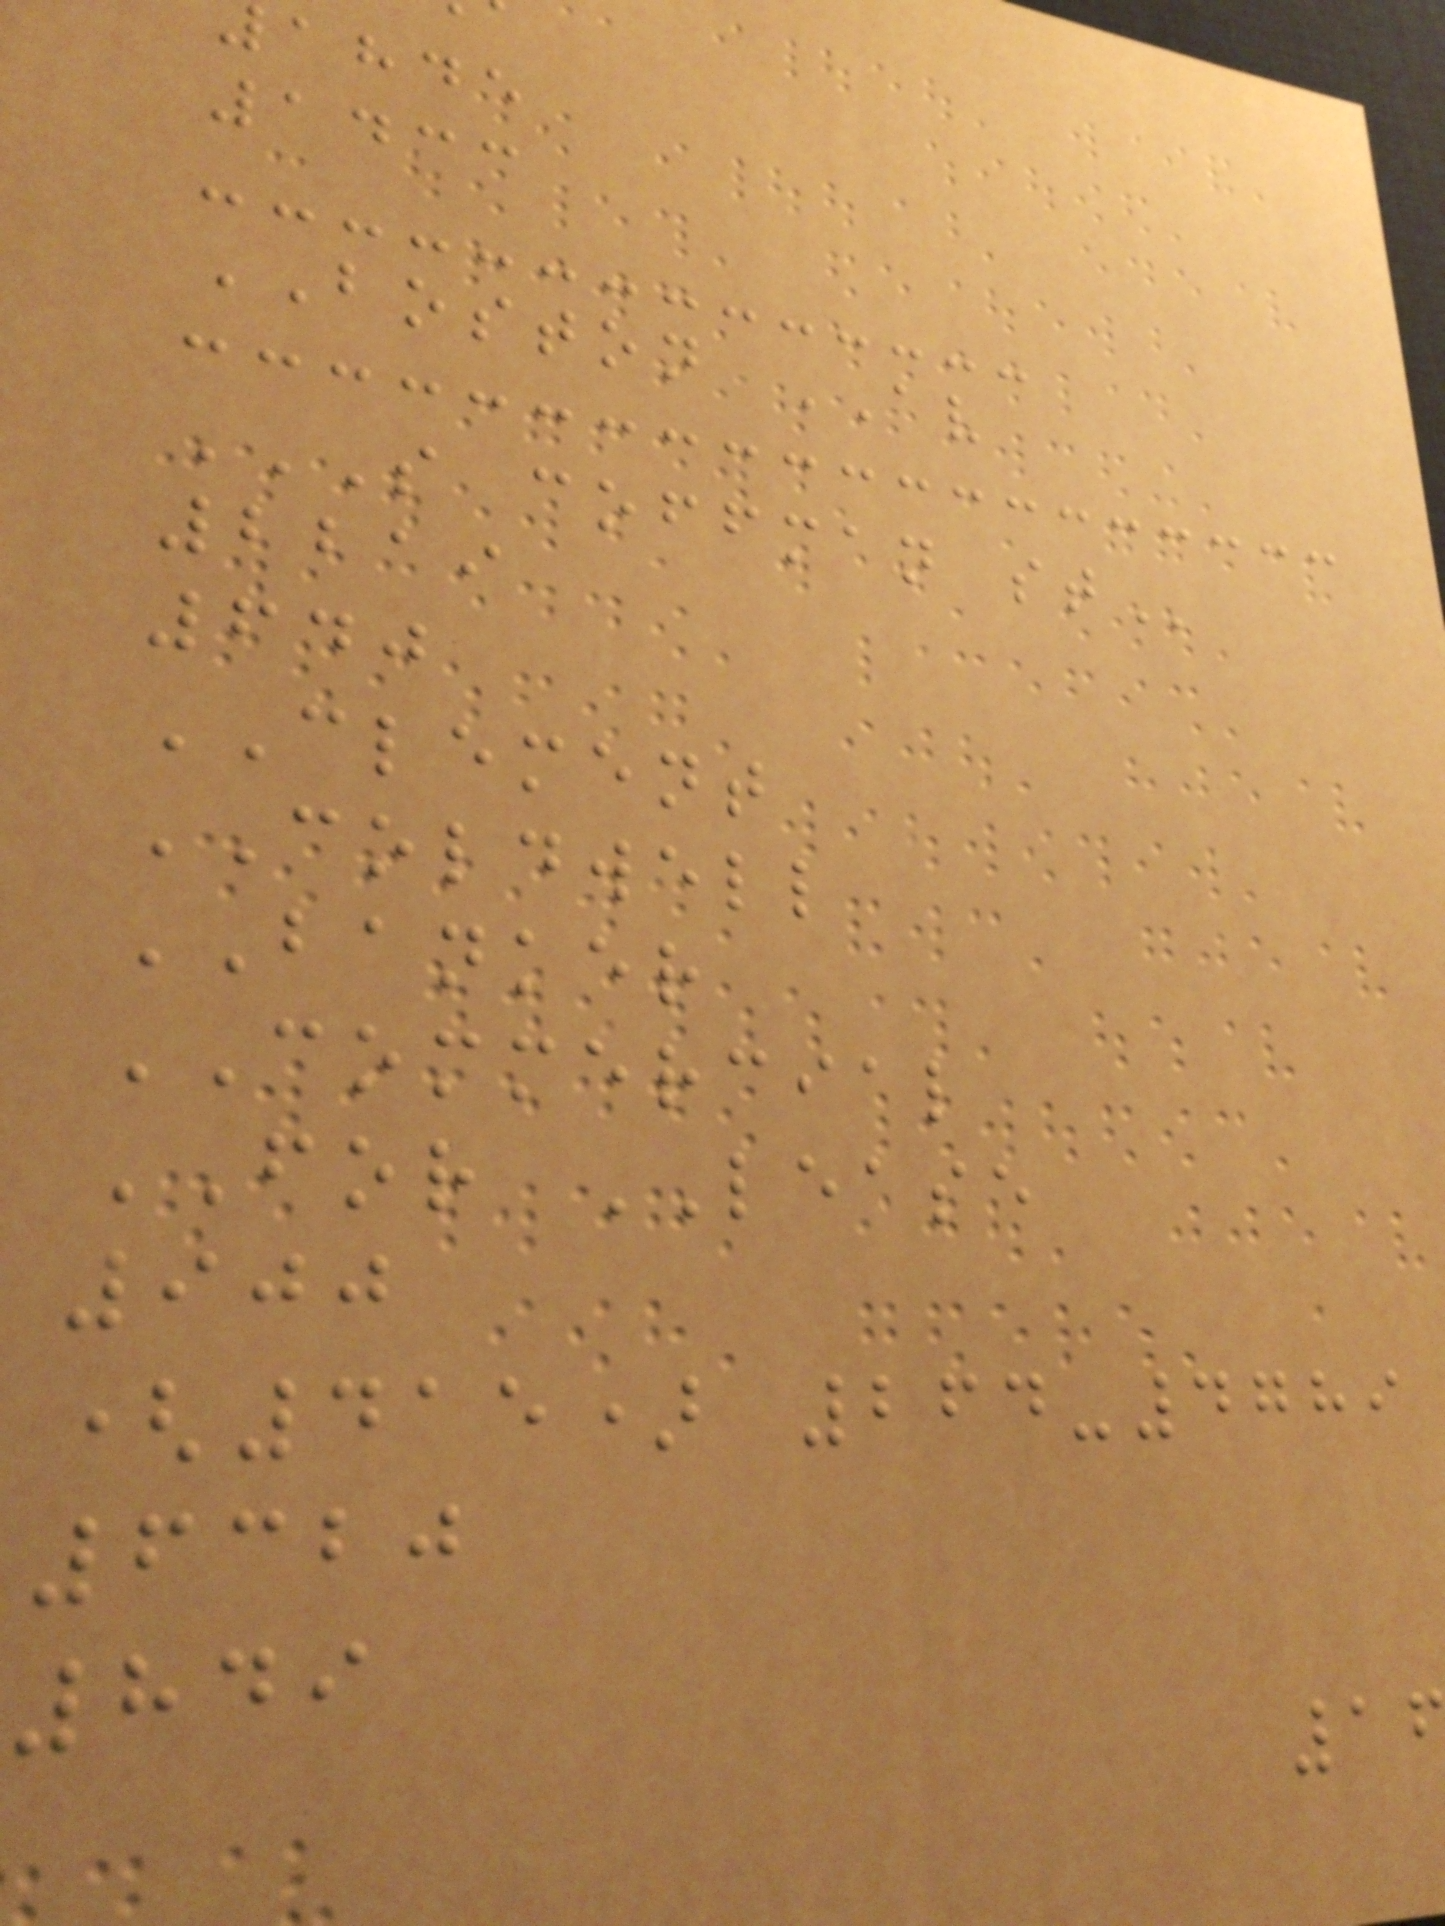ahde
1433
BOSTON AV
S COFFMAN ST
2219
640
CLEMENT
COLDWELL
BANKER
COMMERCIAL
FOR LEASE
900
(415) 264-4789
6320
849
